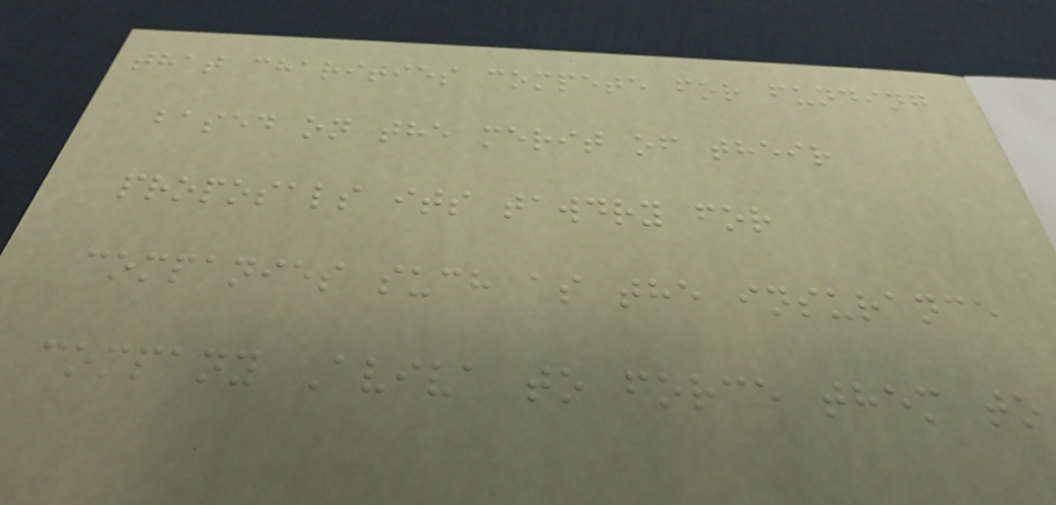that charities compete for funding
based on the merit of their
proposals its tawdry for
companies such as the insurance
company Aviva to force them to
